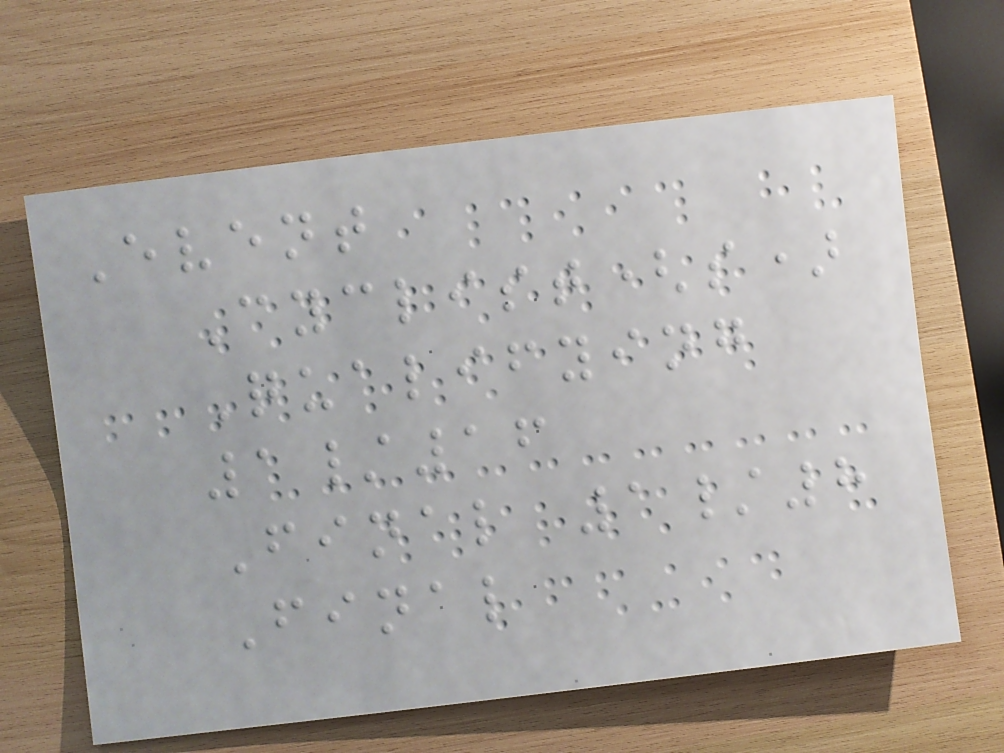Event
Cyclist(s)
Qualifying
1/16
Final 1/8
Final
